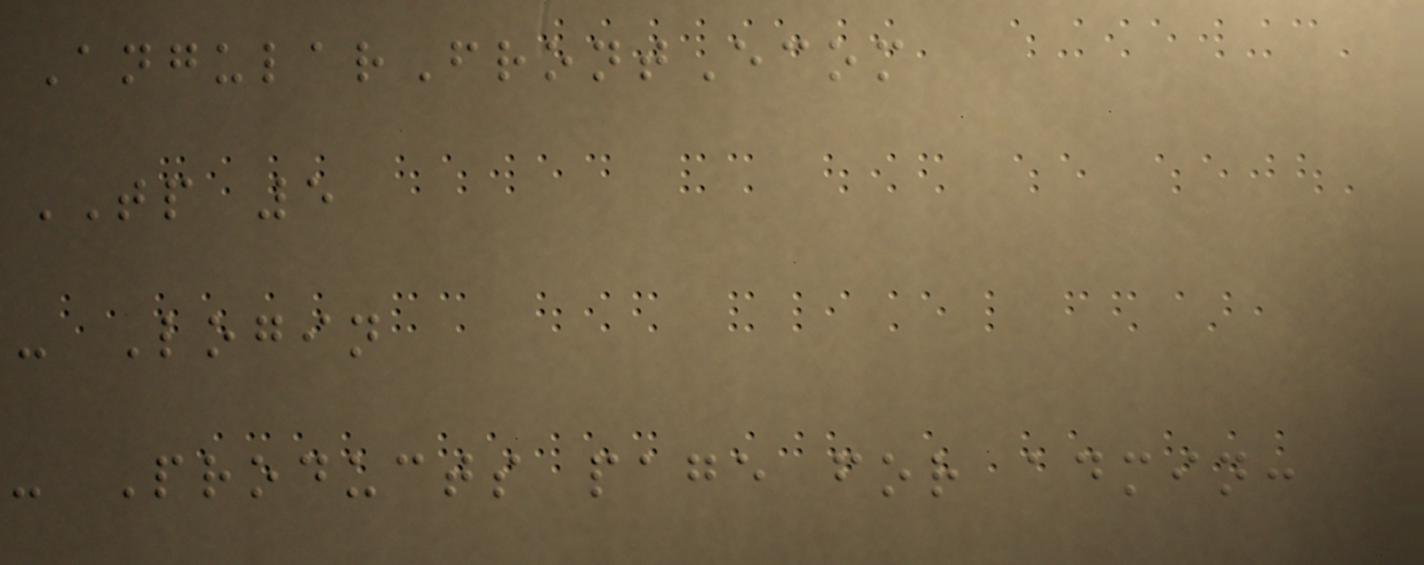AngularFrontEcom
TP 5
- Login
- Products page for admin:
